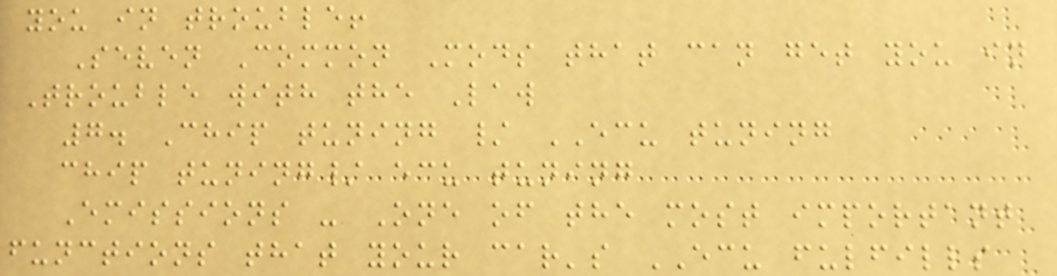you in trouble!
Seven Common Mods that can get you in
Trouble with the Law
7. Chip tuning / ECU tuning
chip tuning/ ecu tuning
Emissions - One of the most important
functions that your car's ECU fulfills
